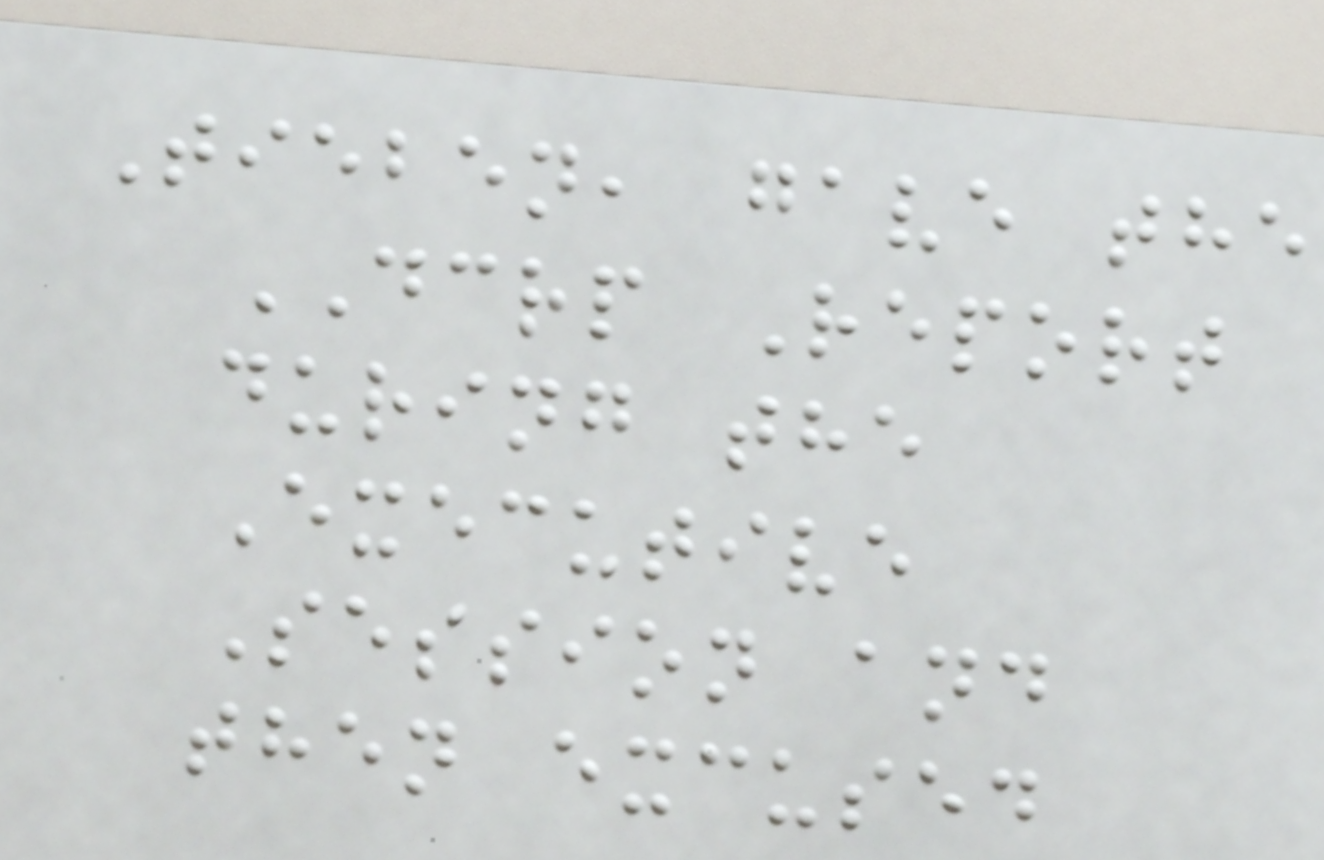Tieben, gave the
DCRP Report
during the
Executive
Session and
then excused
